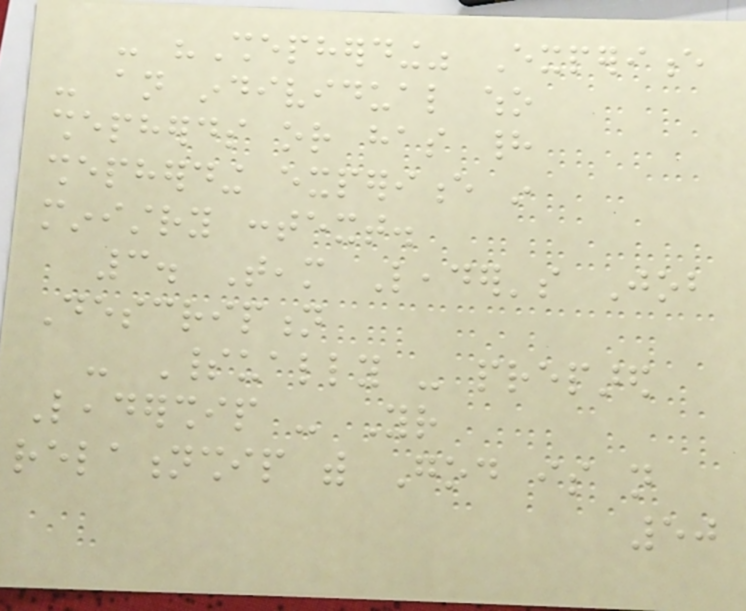- "Shepherding" Experience
- an individual who
shepherds or has had
shepherding experience in
ministry context.
3. Team Leader's Job
Description
- Spiritually - prepared
Leadership - Your
relationship with God is not
50
